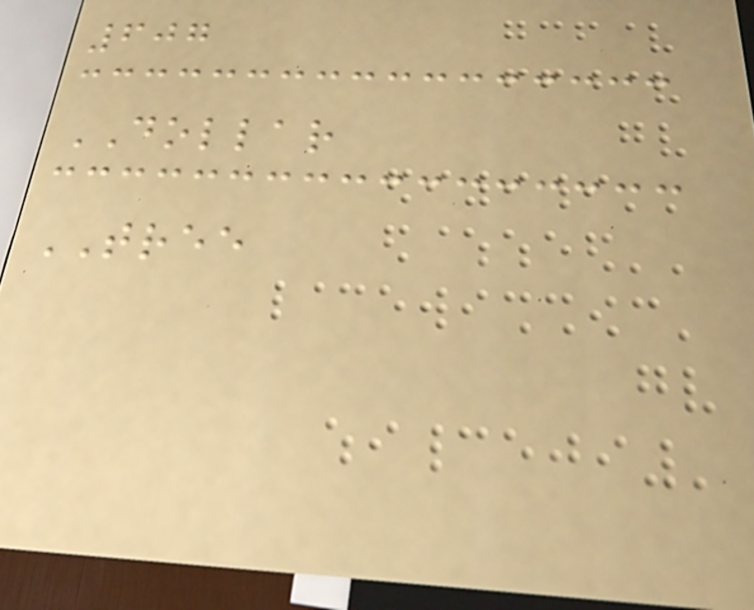607
DOLLAR
TREE
